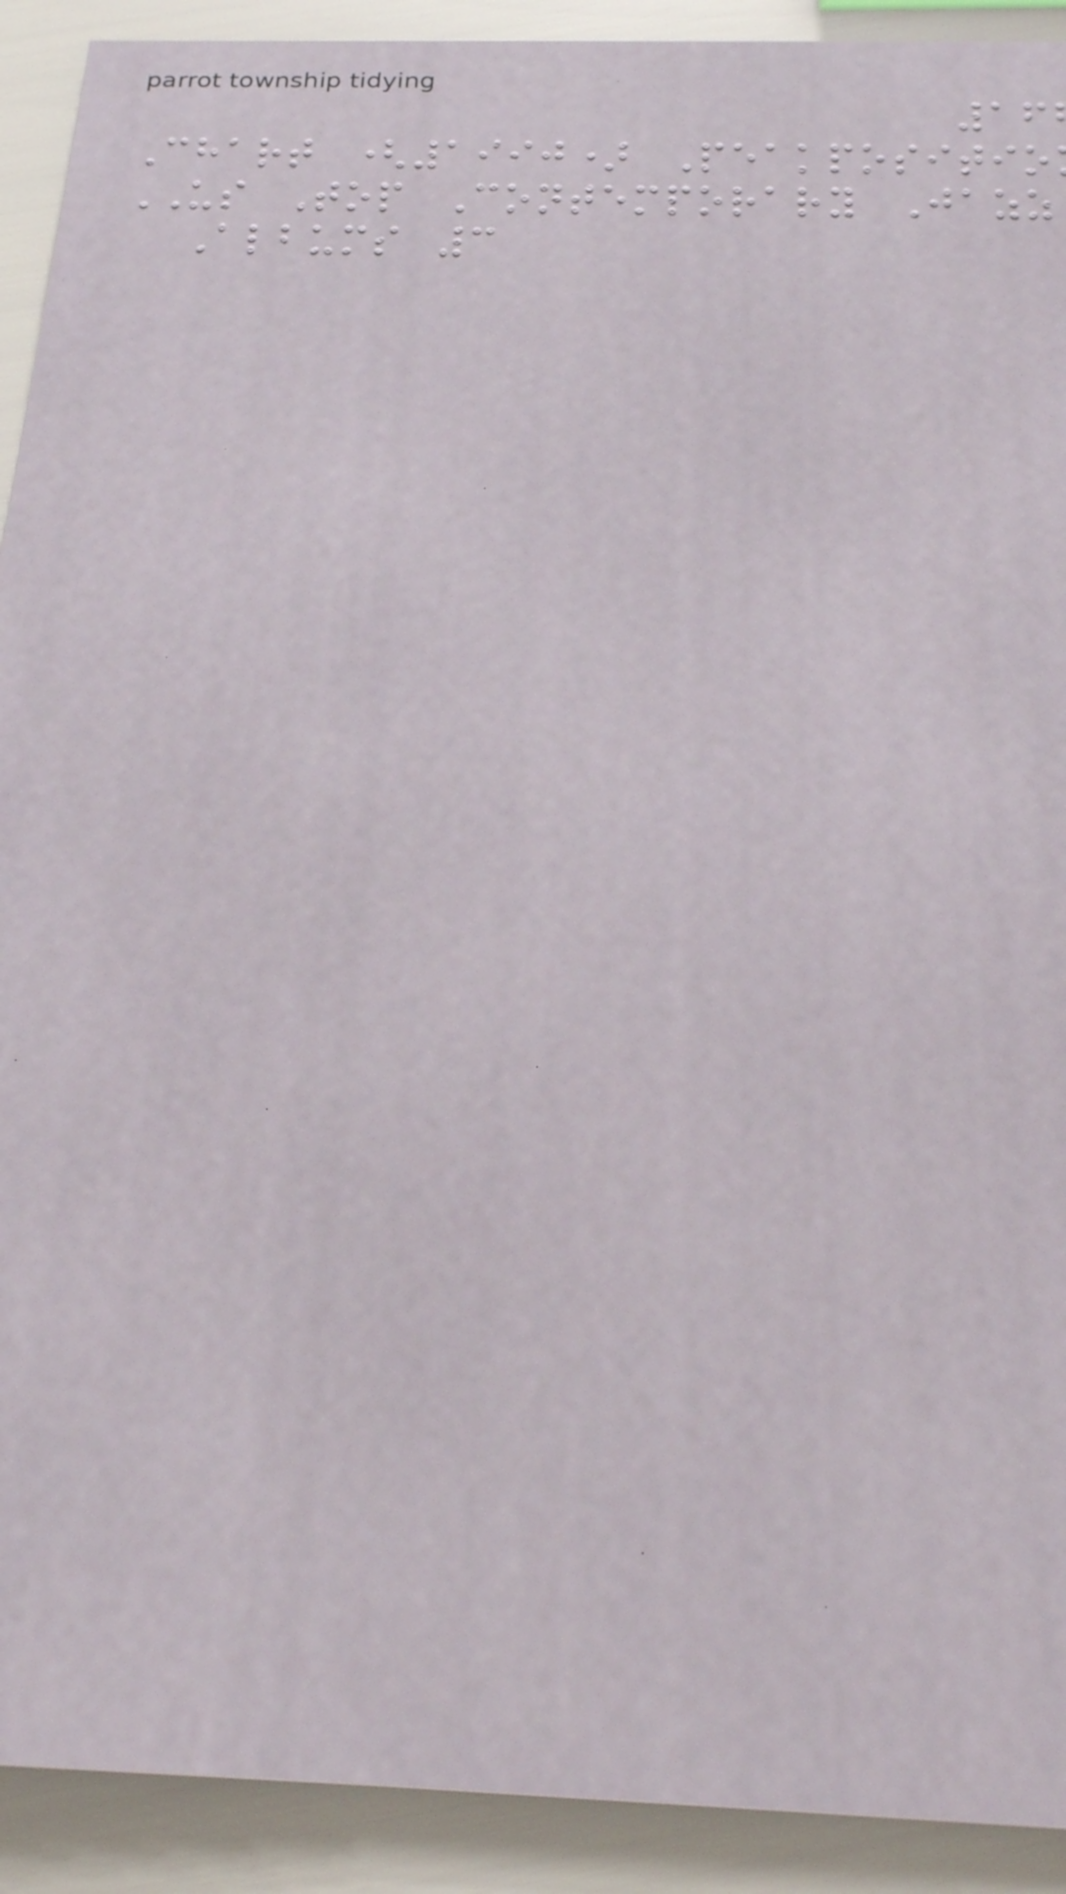Chart (1990) Peakpositio
US Top Contemporary Jazz
Albums 3
